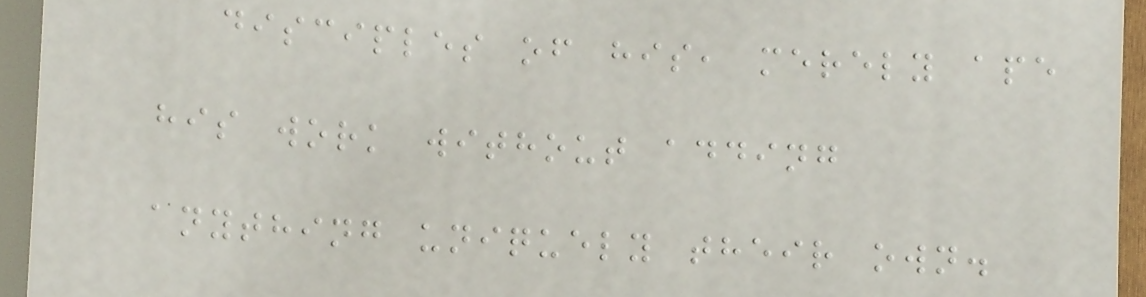disciples of his, merely ape
his work without adding
anything uniquely their own.
